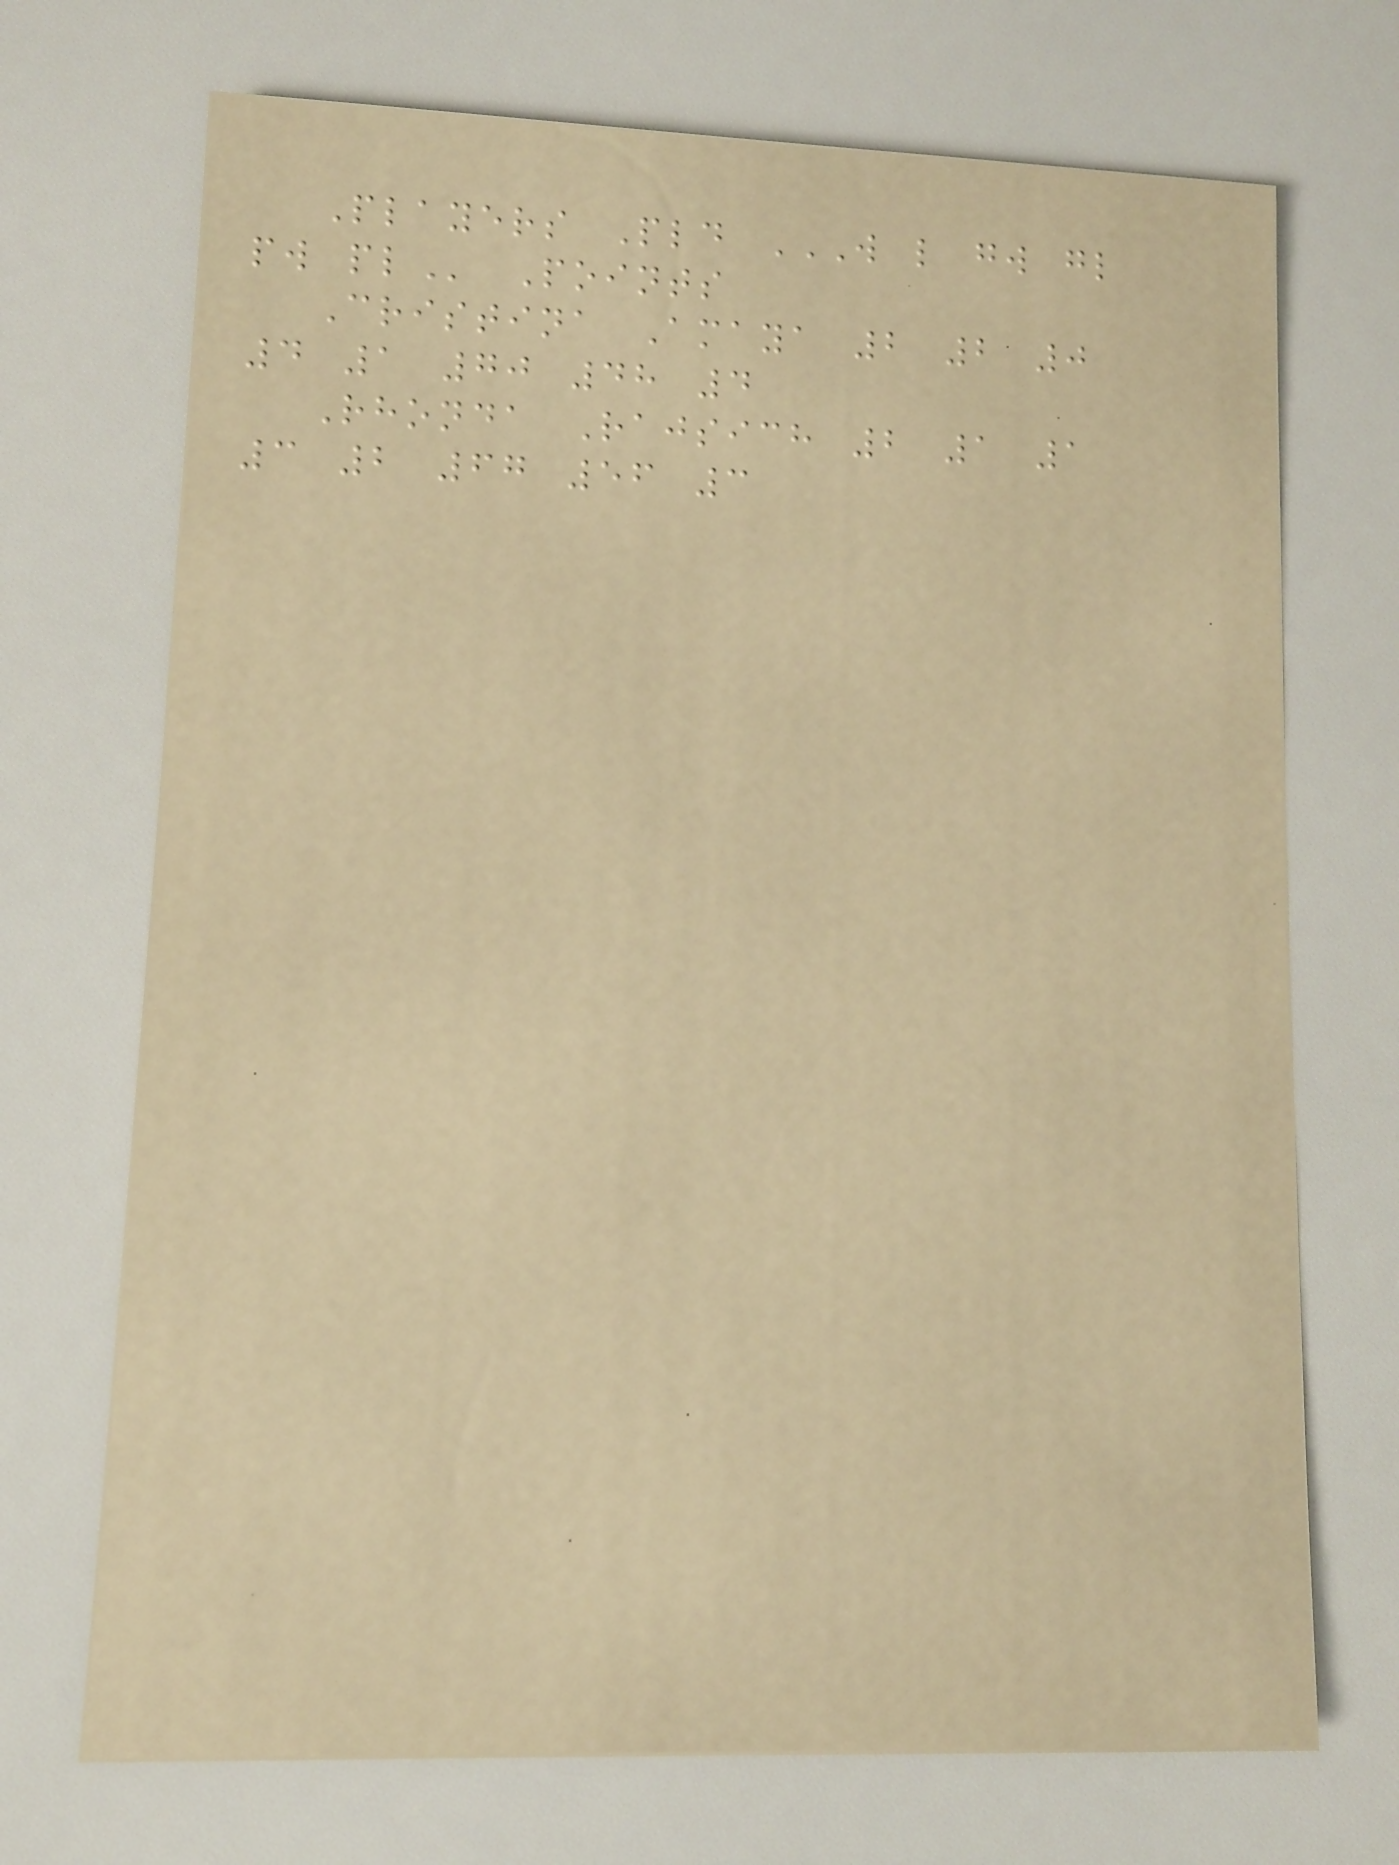Players Pld W L GW GL
PW PL Points
Cristina Amaya 2 2 0
4 1 70 48 4
Rhonda Rajsich 2 1 1
3 2 67 56 3
